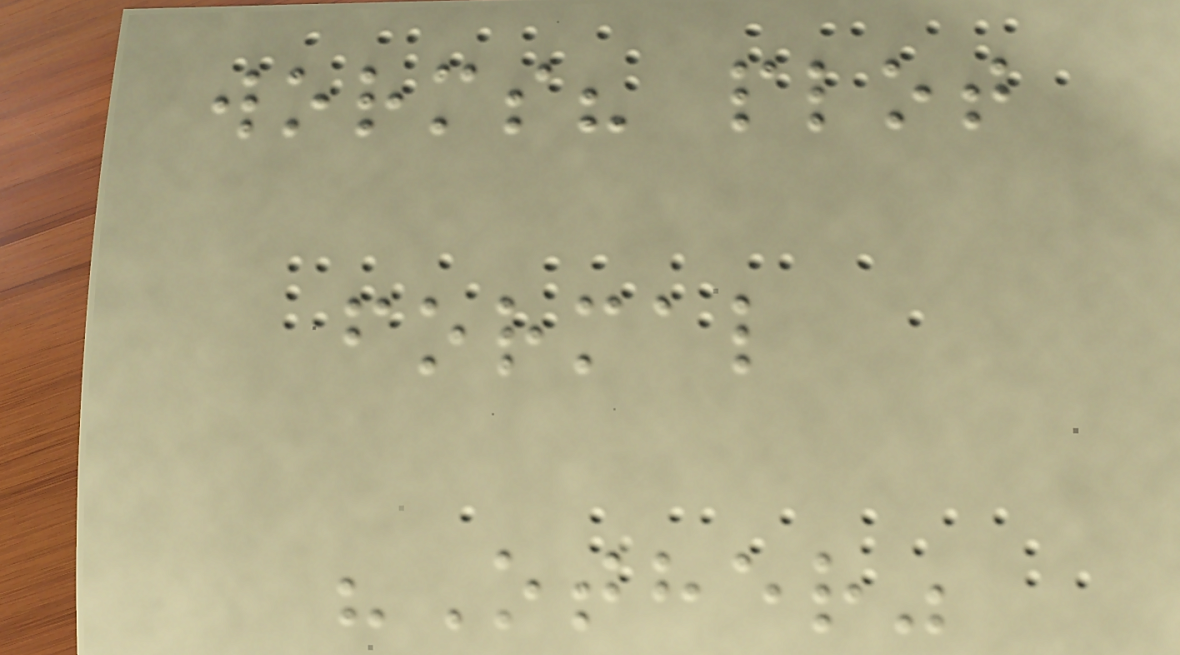worms? plot
formal
"Other"
